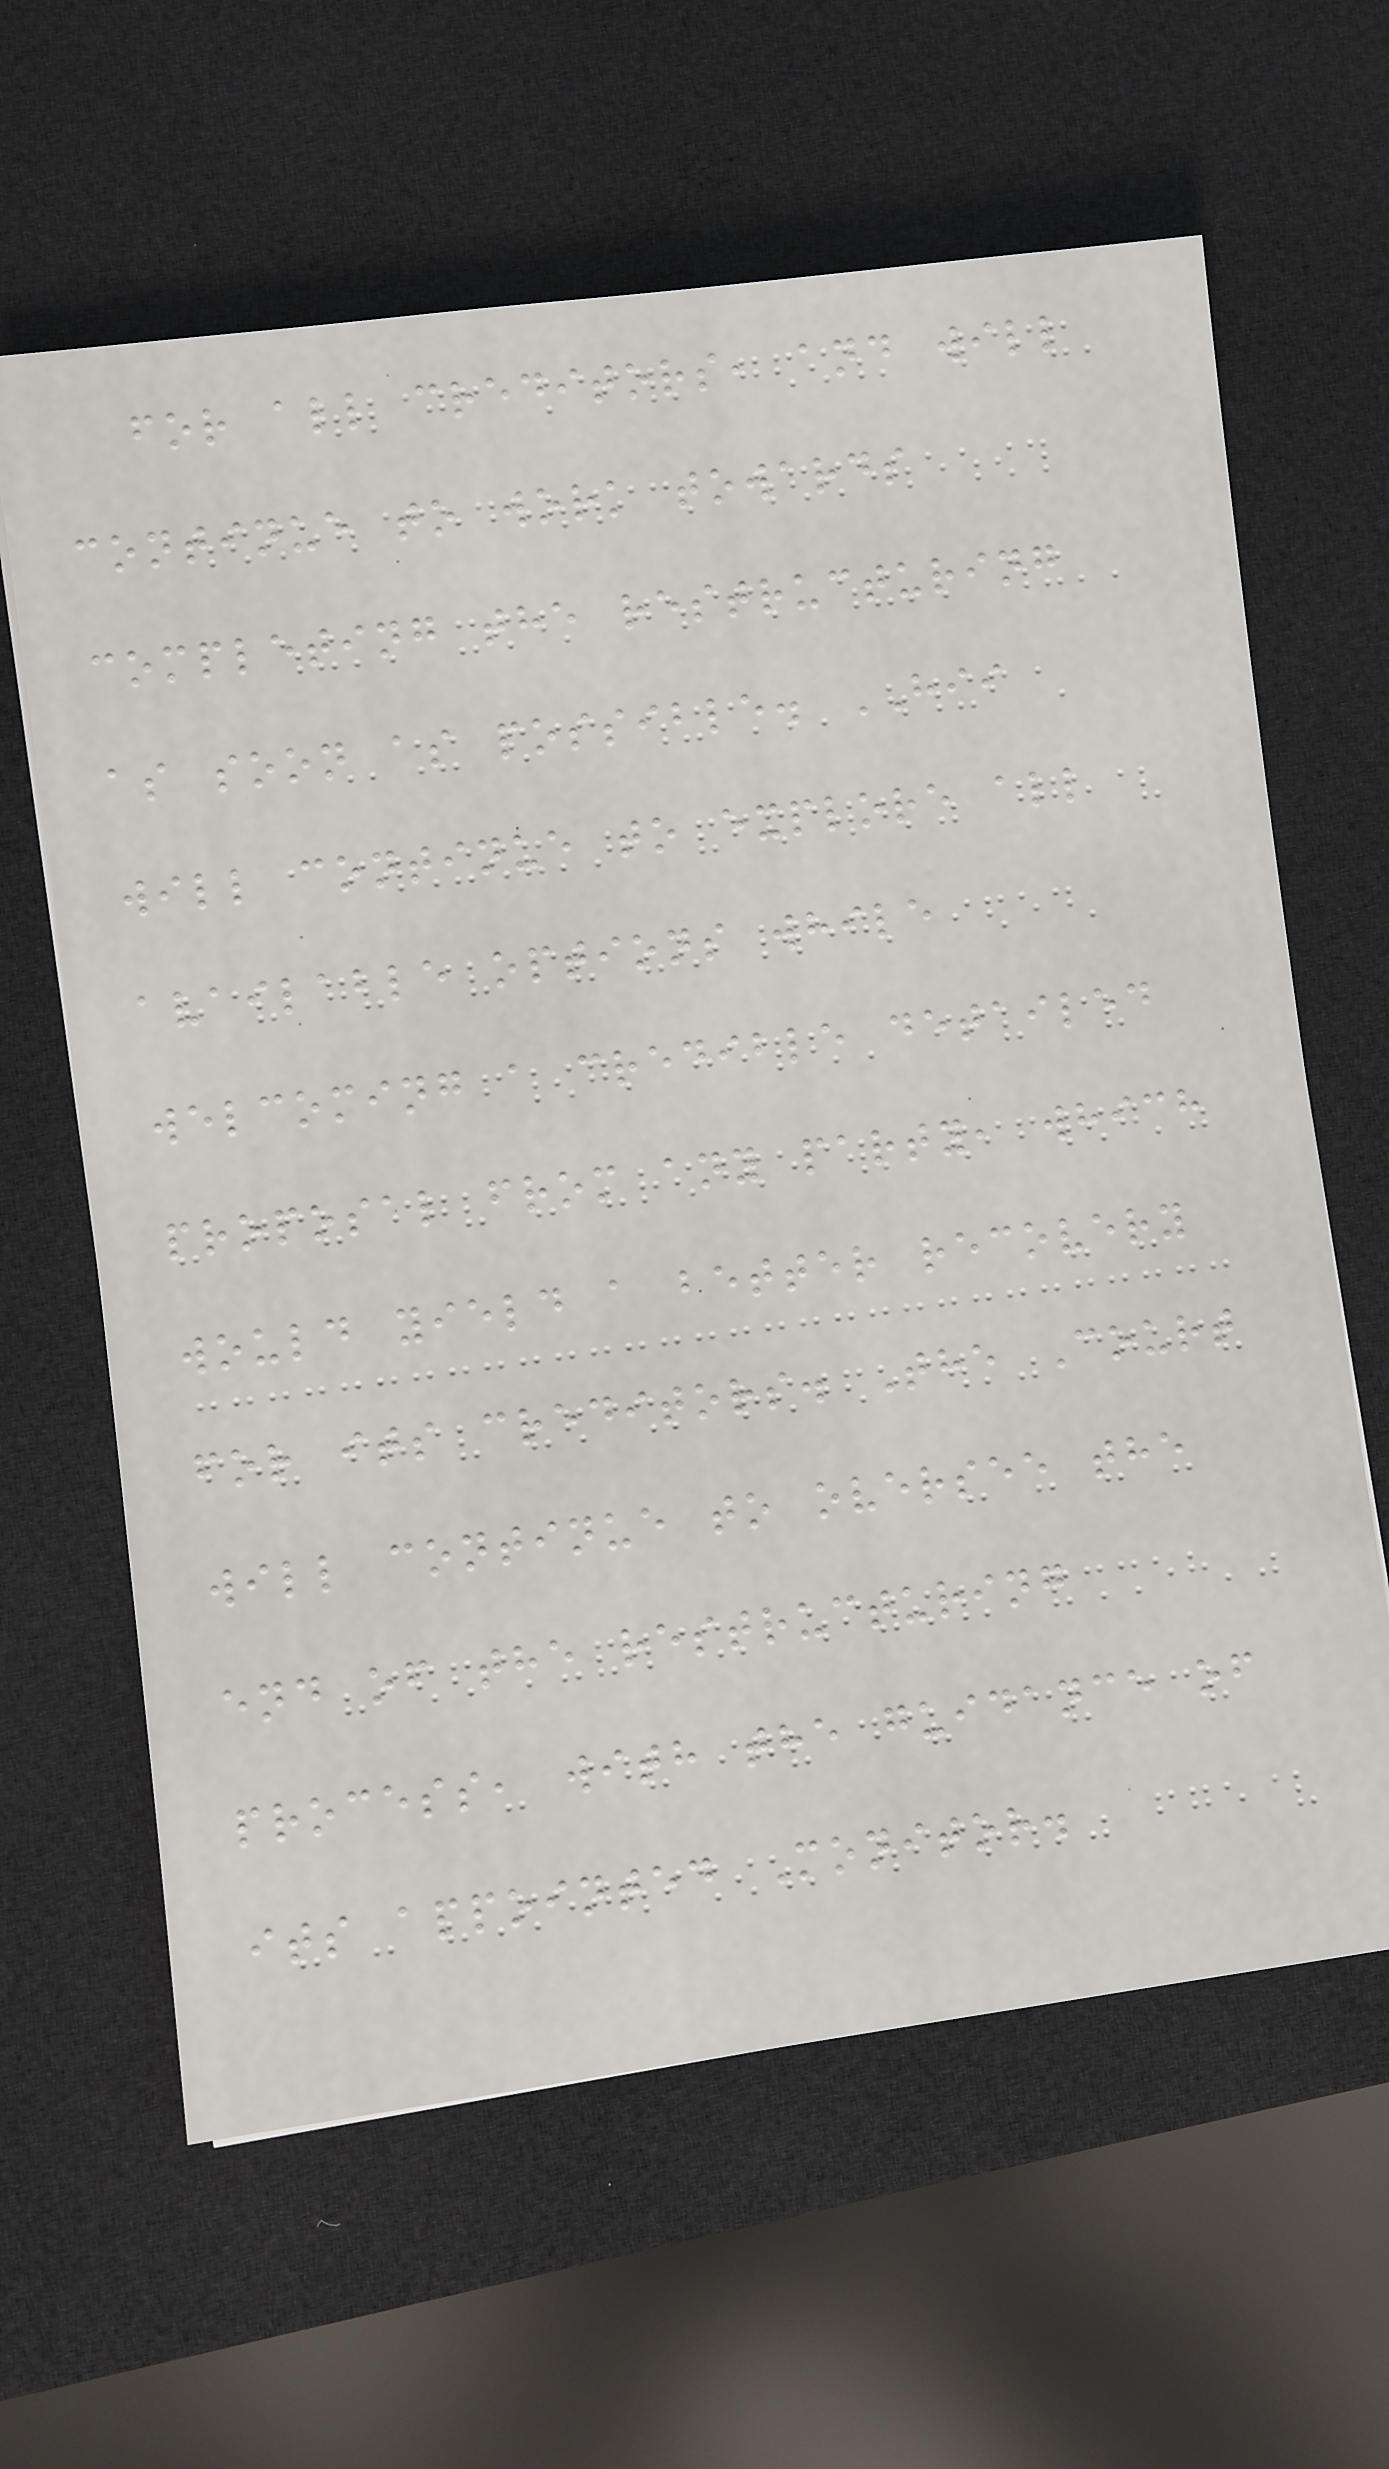for all creditors, and will
continue to work towards
completing the restructuring
as soon as possible. HII
will continue to explore all
available options while
welcoming a credible detailed
proposal from any party, which
would yield a better recovery
for its creditors. The Court
will continue to oversee the
end of the restructuring
process, with the guidance of
its appointed Monitor.
